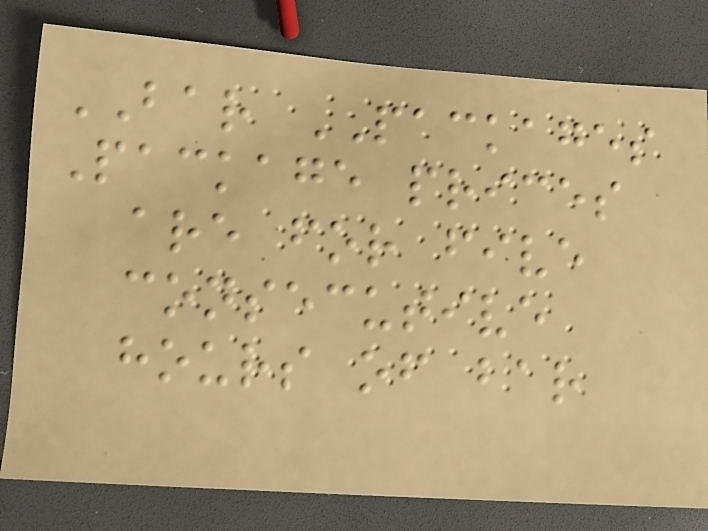BAR PACKAGES
Package prices
are for five
consecutive
hours of bar
